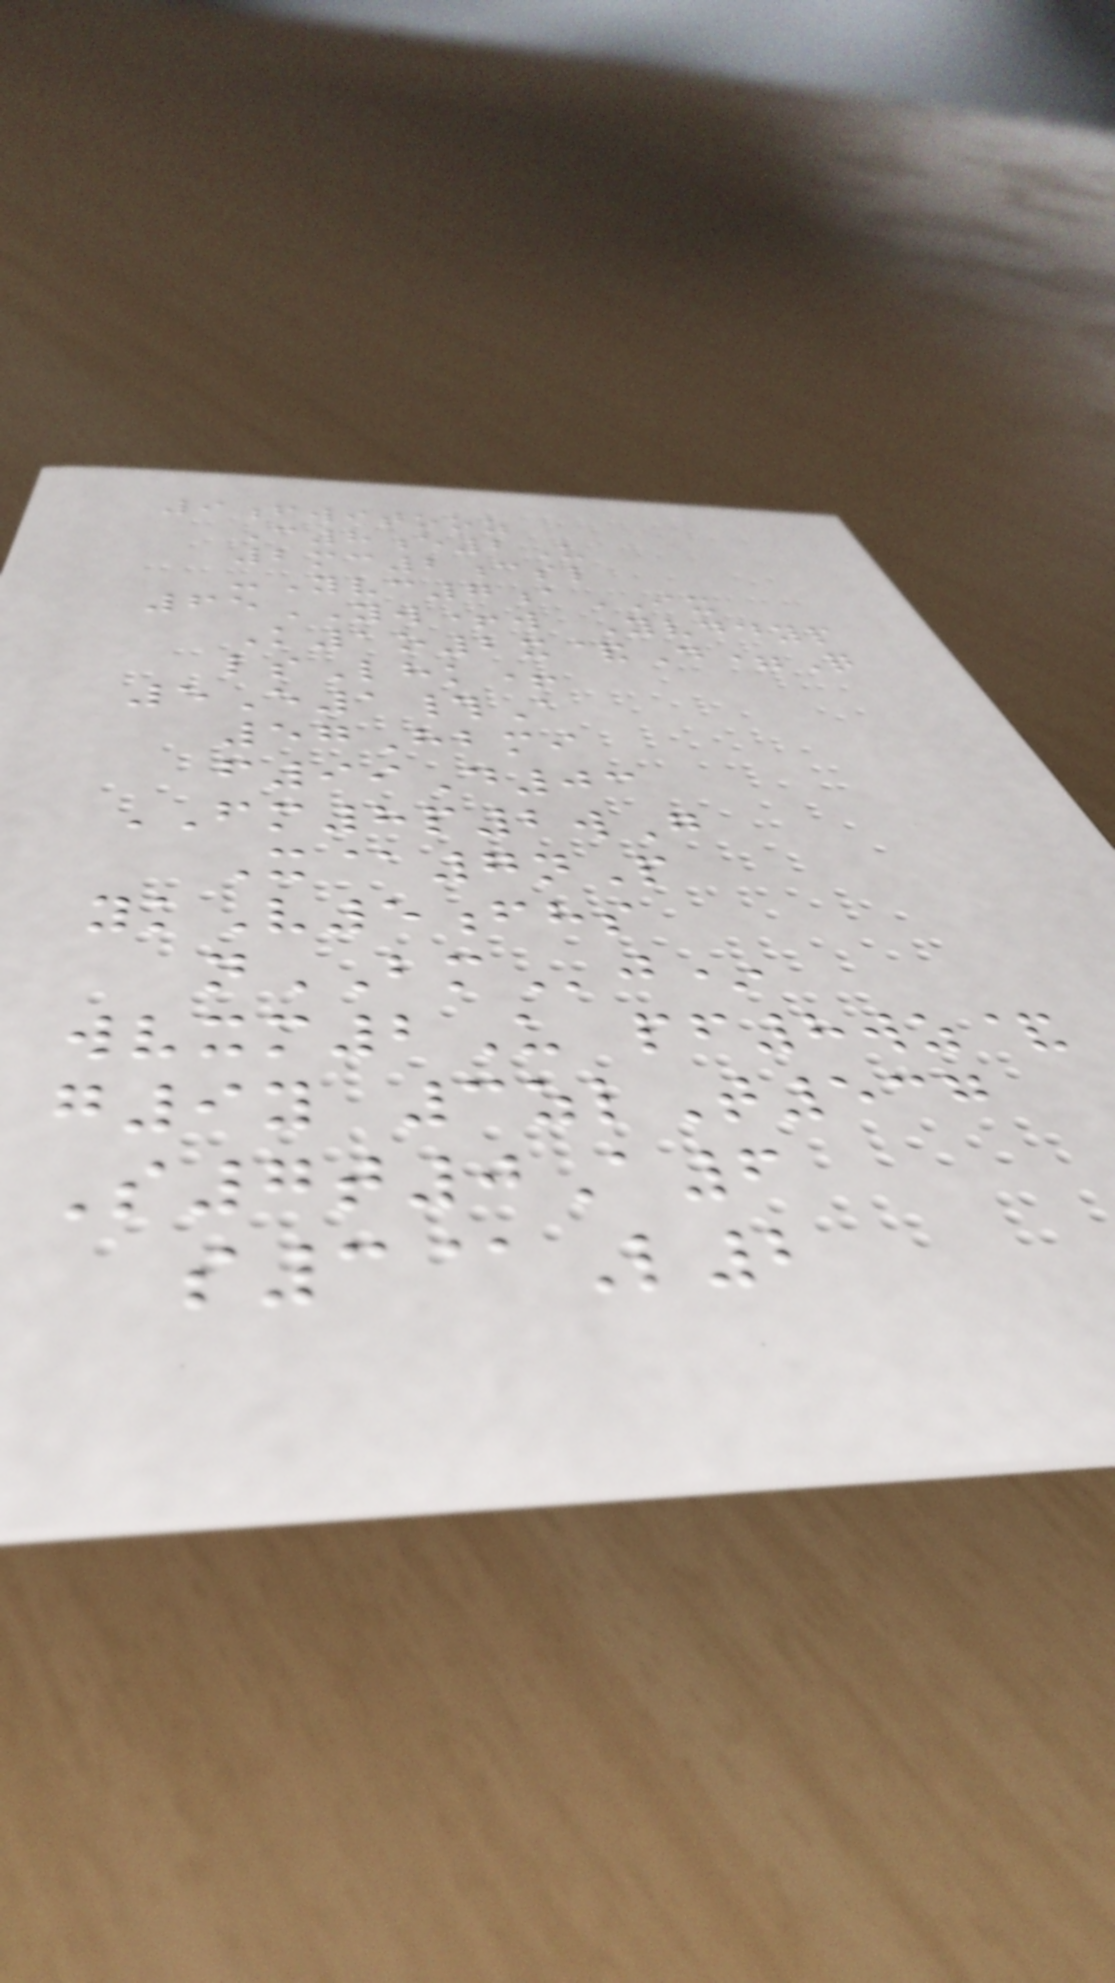9fwitooz
C8e2U
2mc2csl
-Yvc7aIX
65YW+w Yvddyp
K1o2x&D=Q
lsLhk+
5E1#A
57Hbmi
f99D03
FM8p2wG
X@7nP
ykV5fhs
nBMj*
wvxm2U pf8wz&
g9y 3zlT537
S7t0A6
s3@L2
